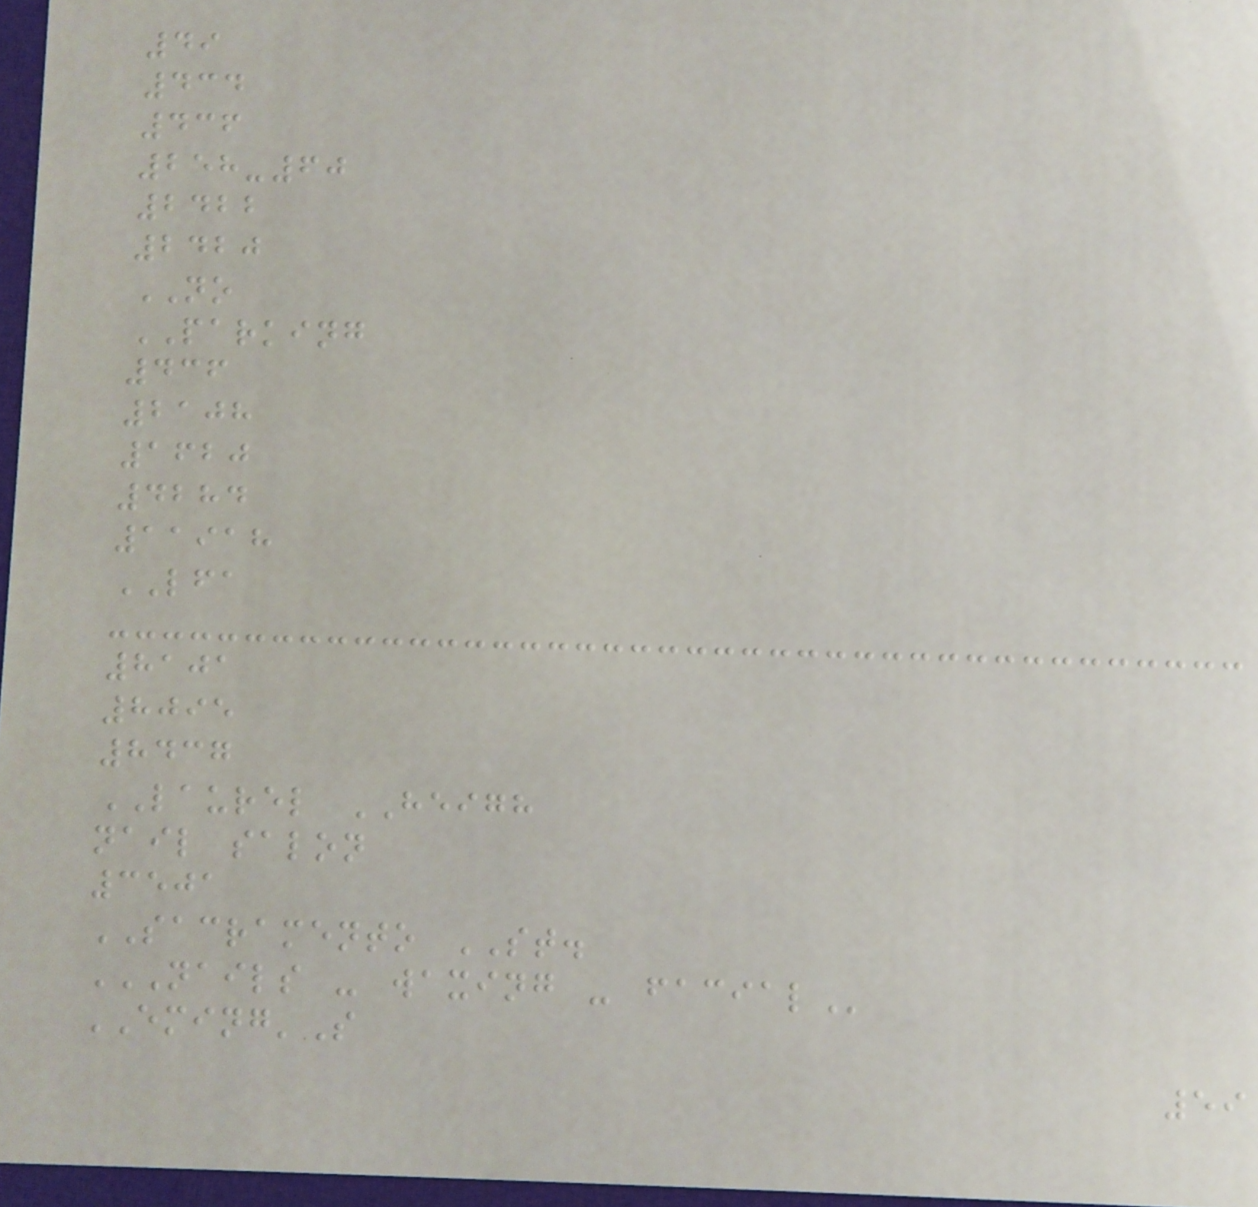49
434
436
258-60
2422
2420
NO
PARKING
436
2108
1620
4284
11918
LFA
8101
8095
8437
LAUREL HEIGH
nail salon
3501
SACRAMENTO ST.
NAILS - WAXING - FACIAL
EMING'S
59
